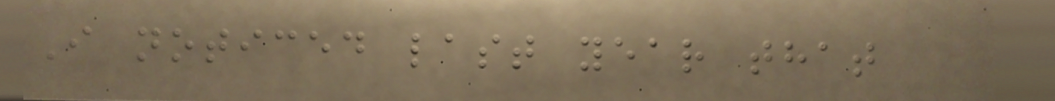I noticed last year that
